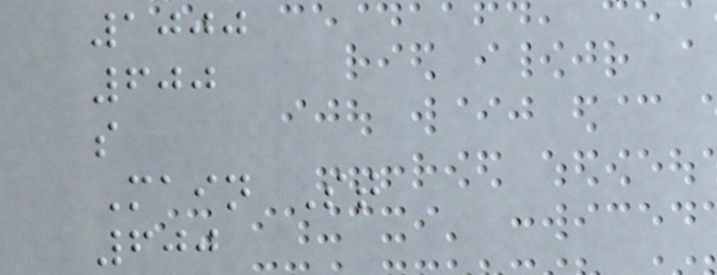1000
600
s
Main St
600
